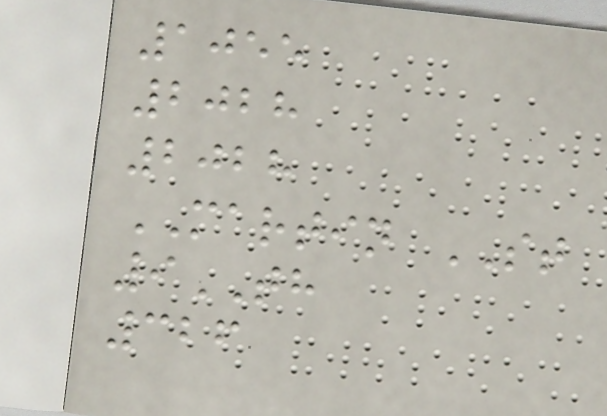1055
2028
2028
MARTIN ST
9TH
326
